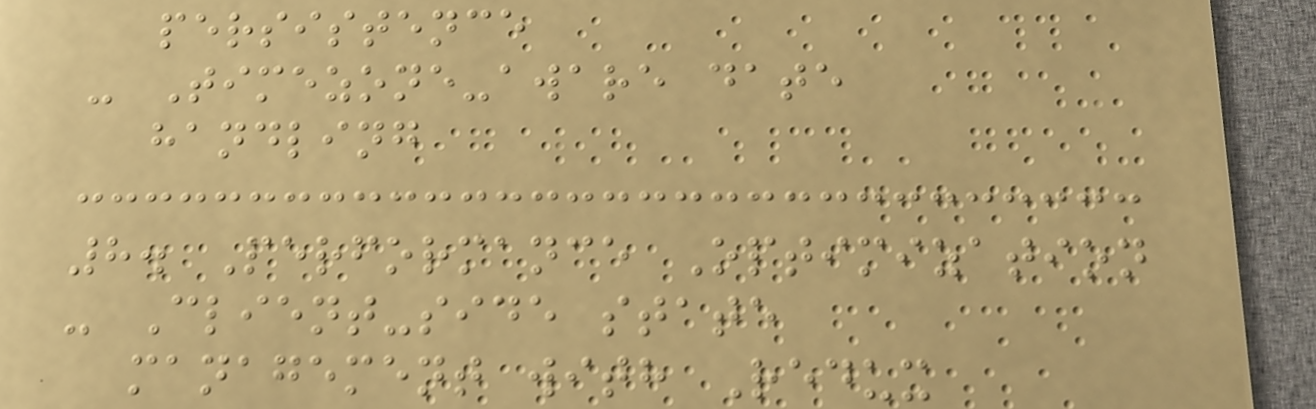persistence
- Timezone-aware date
handling
8. Performance Optimization
- Client-side state
management with Redux
